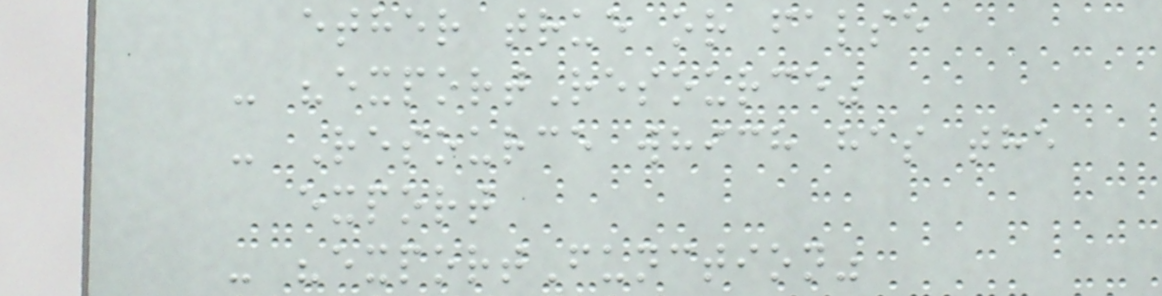ether true or false
- "exportResource"
- Resource which has the
export
- "exportFunction"
